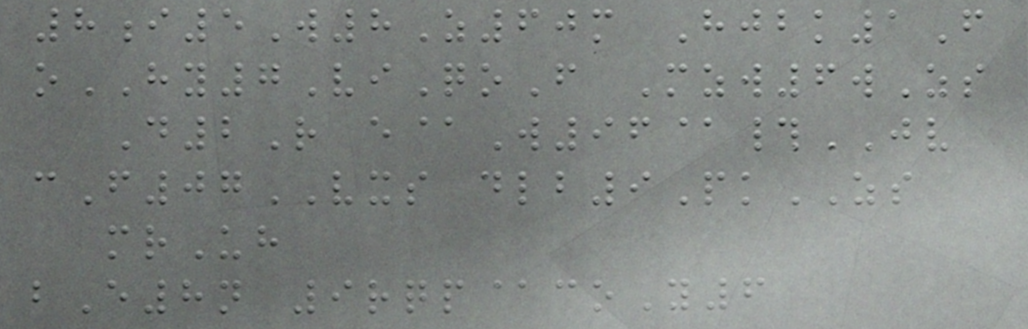8i5W8Z60m Hjbk1F
oHY7ViQoF Mzw6wZs
D2R e@W96@#JV
cF07VXS dlb9PkZS
mrUh
bE8n 9rqp@coY6
